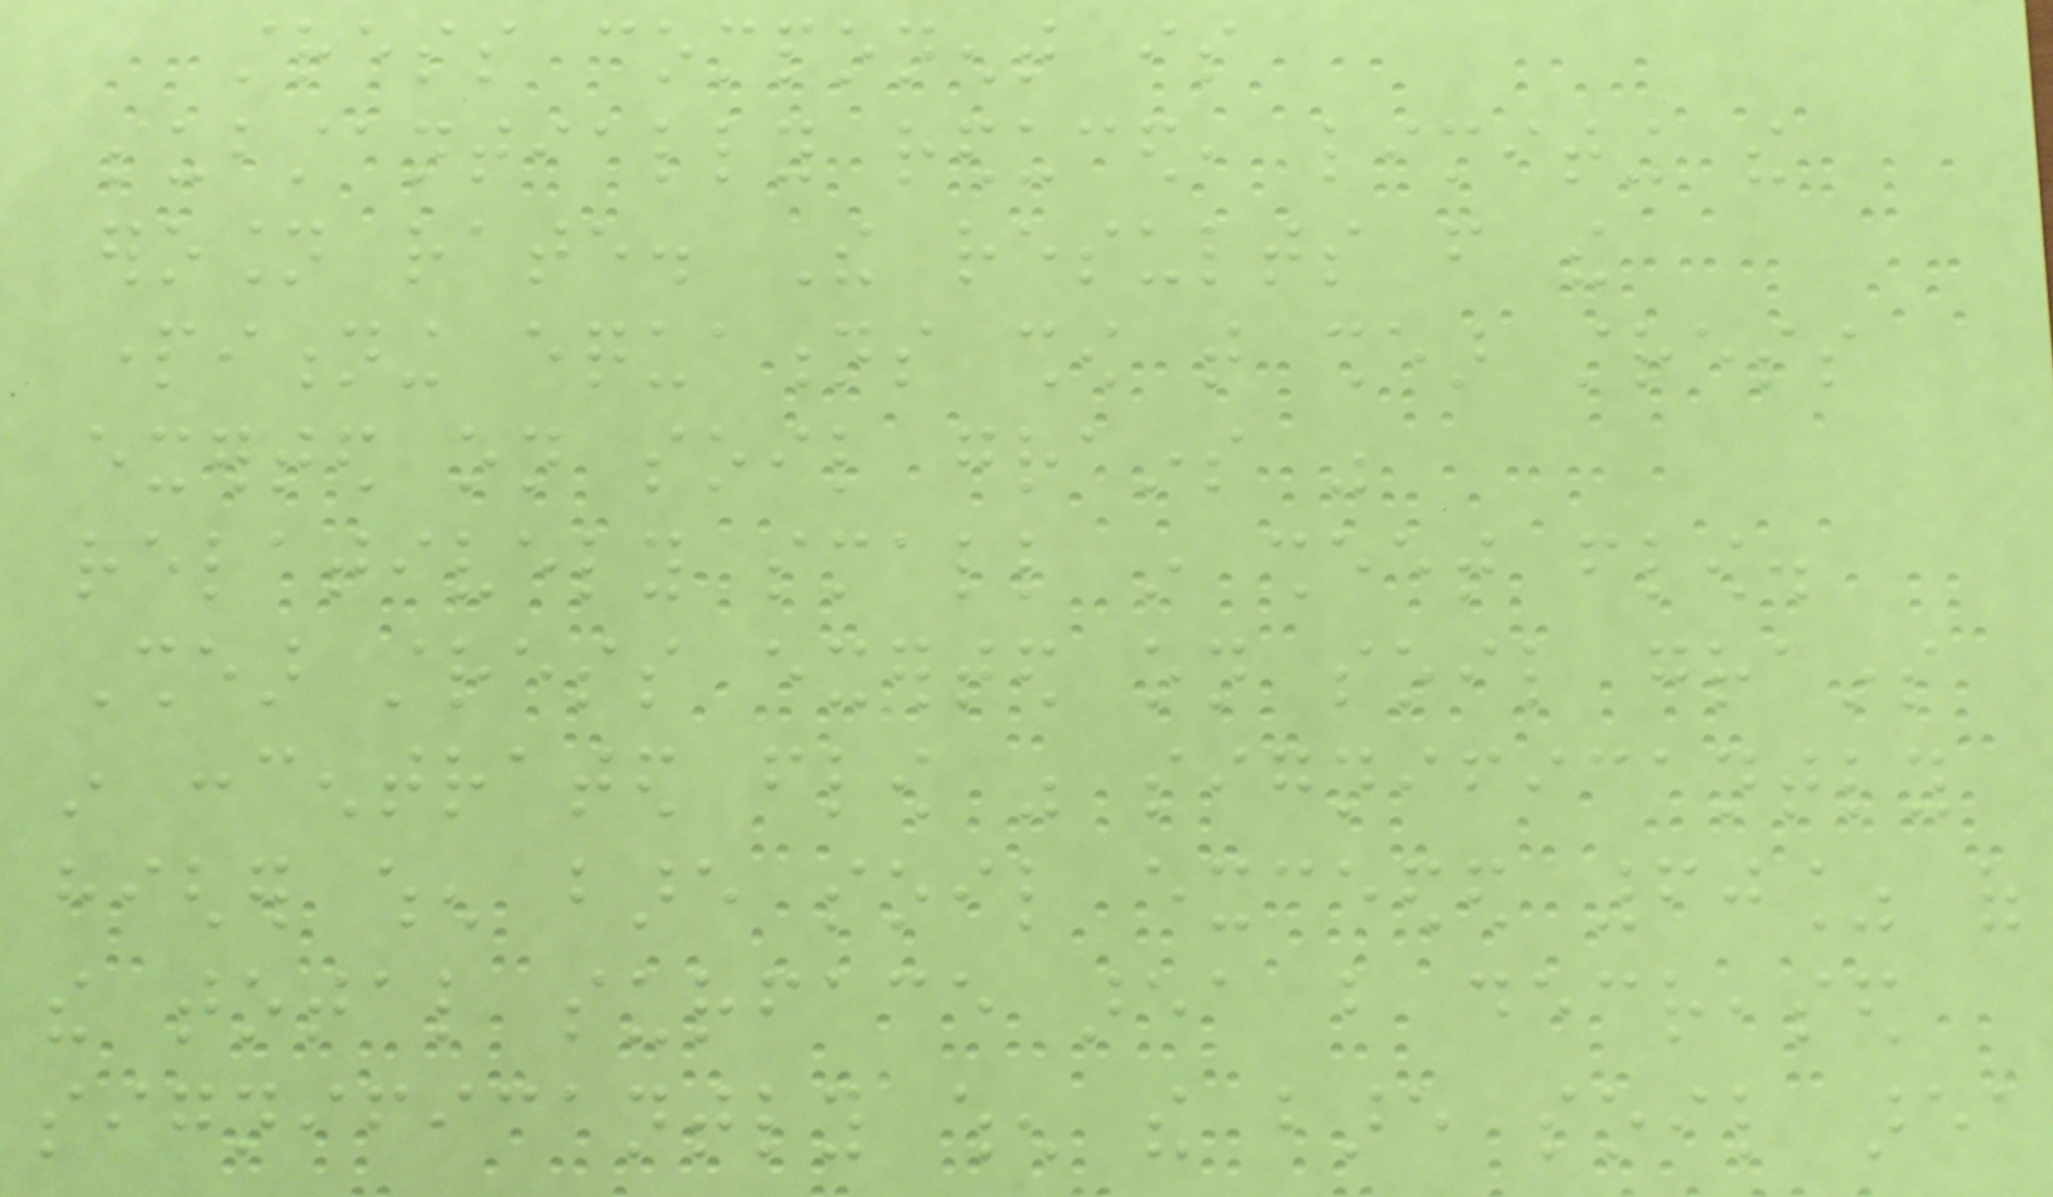stress component is
substantially reduced, limiting the
erosion rate. The results from the
partitioning equations show that shear stress
exerted on soil grains was
relatively small in sheet flow.
Shear stress exerted on soil grains
in concentrated flow was significantly
higher when bare soil exceeded 60% of
the total surface area but decreased
significantly when the bare soil area
